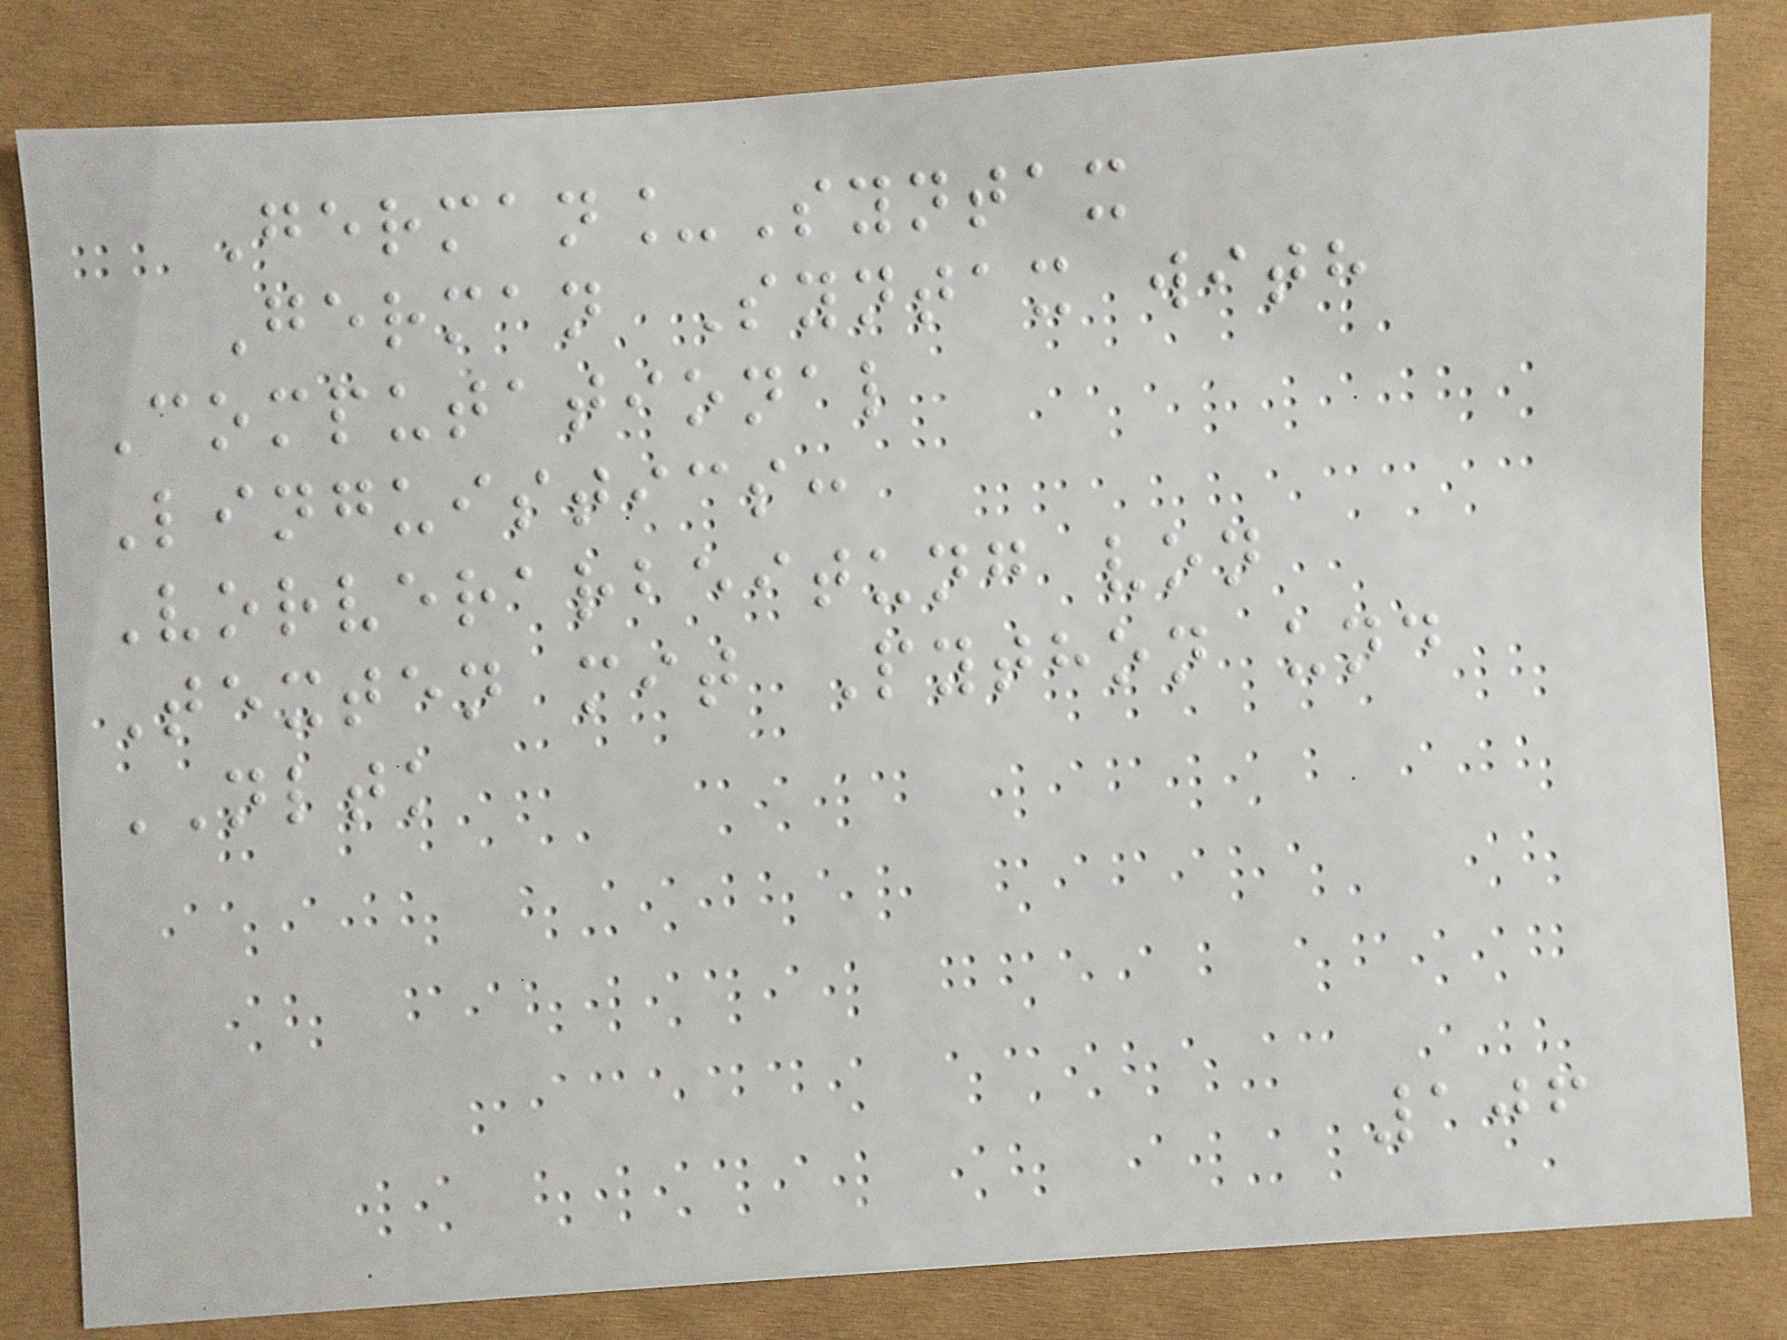German_Syntax
German Syntax with
Computational
Linguistics:
Vorverarbeitung von
Texten mit Python und
NLTK
106
